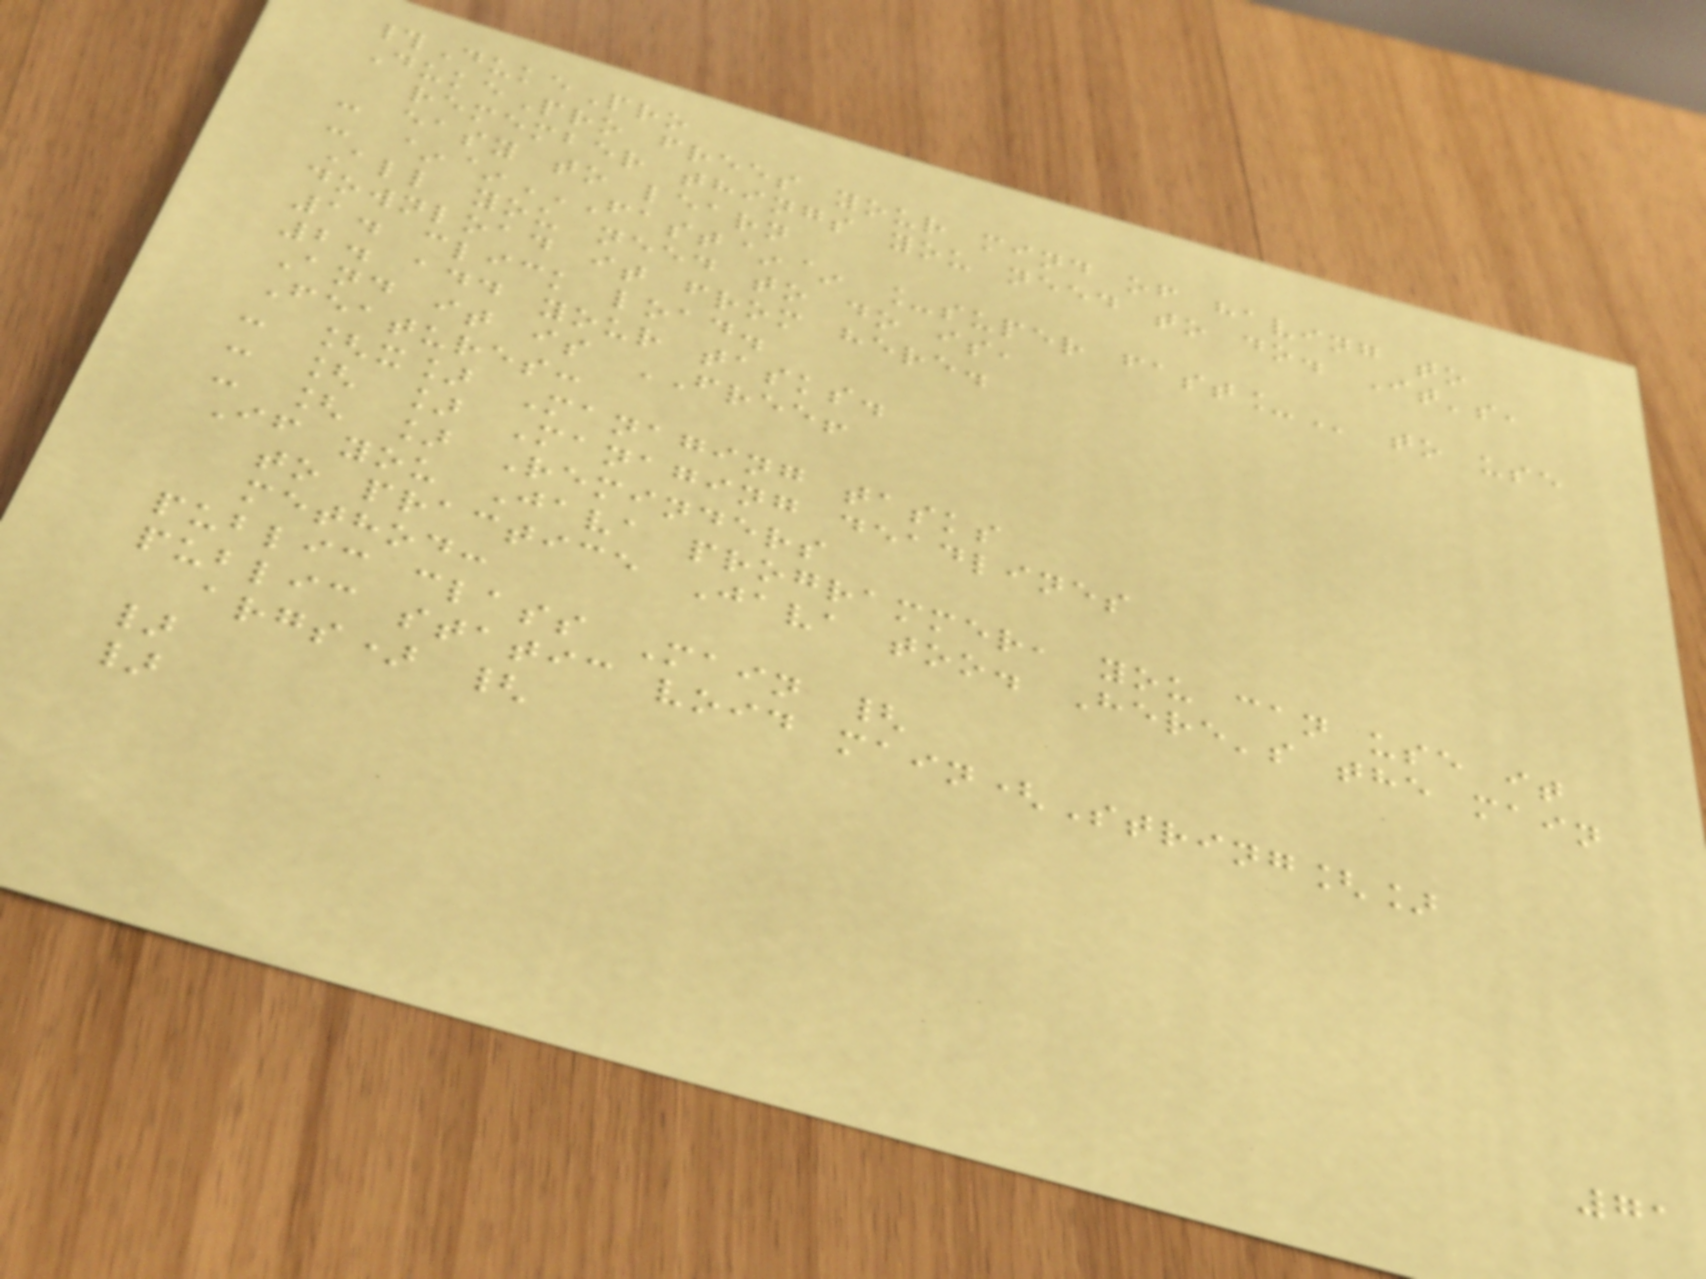#DukePro
DukePro frees your mind of having to
remember things you need to do. It's,
- easy to learn
- ~~FAST~~ _SUPER FAST_ to use
All you need to do is,
download it from here.
1. click load.
2. add your tasks.
And it is FREE!
Features:
- [x] Managing tasks
- [ ] Managing deadlines
- [ ] Reminders
If you Java programmer, you can use it
to practice Java too. Here's the main
method:
public class Main {
public static void main(String[]
args) {
}
}
71
